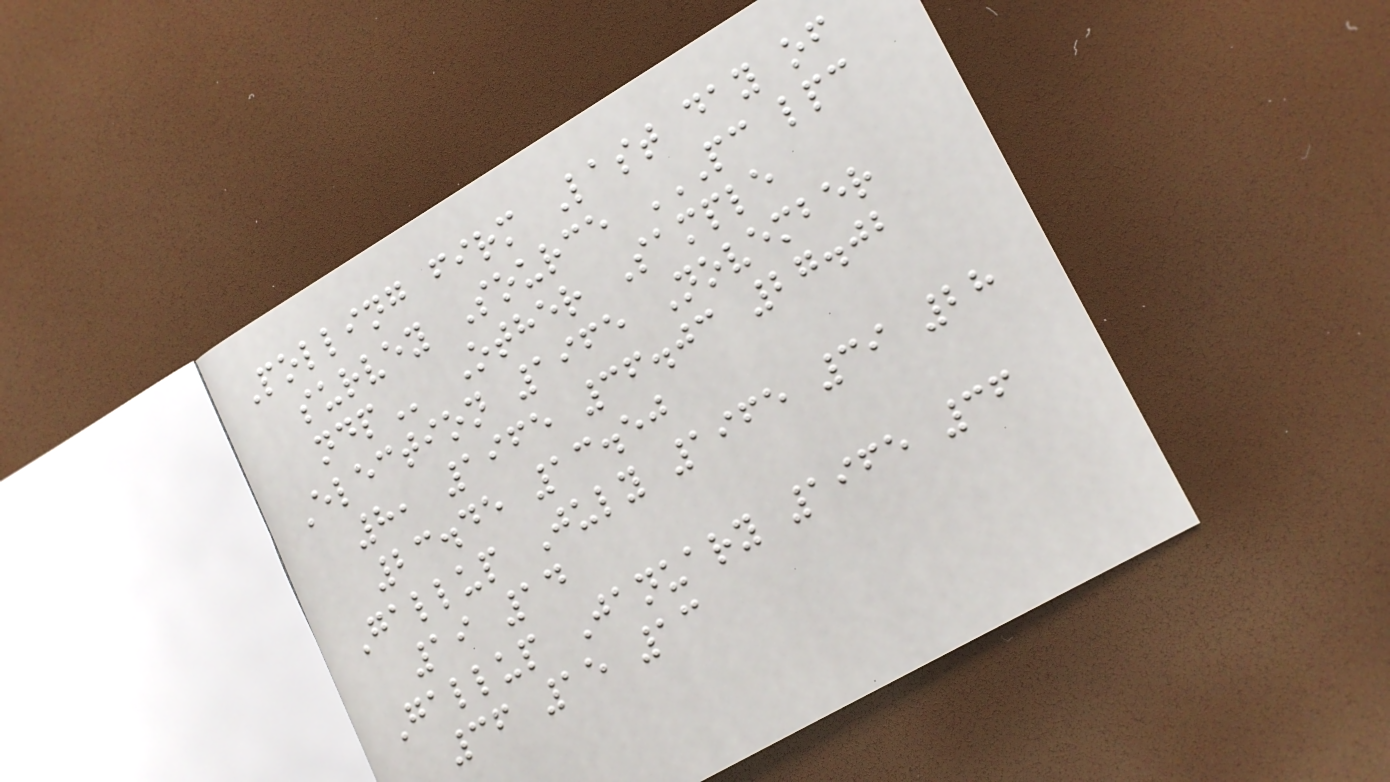Polling firm Last day of
survey Source PC LPC
NDP Other Sample
Election 1965 November
8, 1965 36.03 27.02
23.45 13.50
Gallup July 1965 39 28
19 14
Gallup January 1965 36
36 15 13
